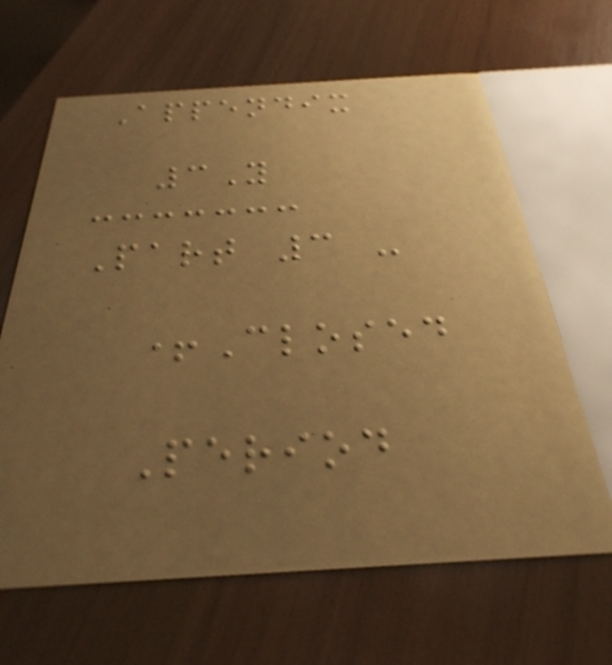Appendix
3Y
Part 3 -
+Closed
Period
